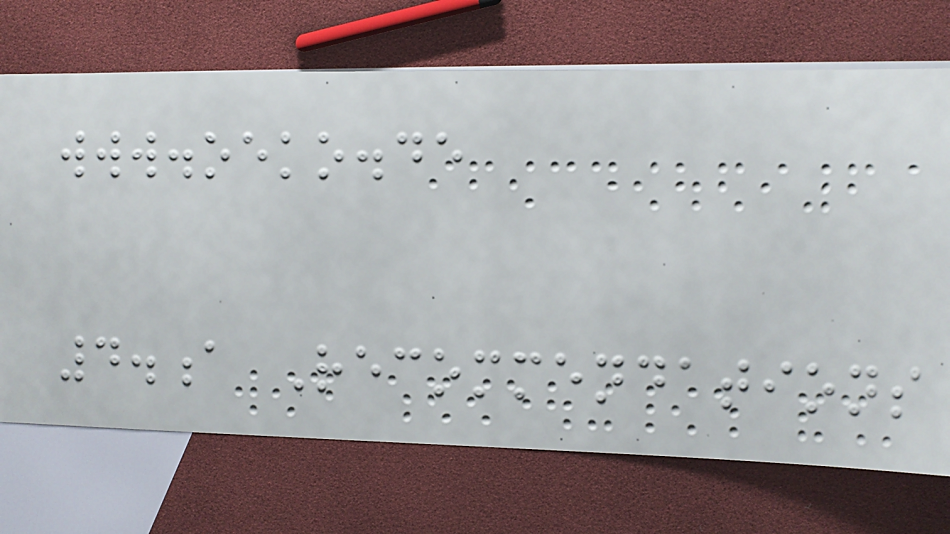www.oeko.de
4.a Recommendations
